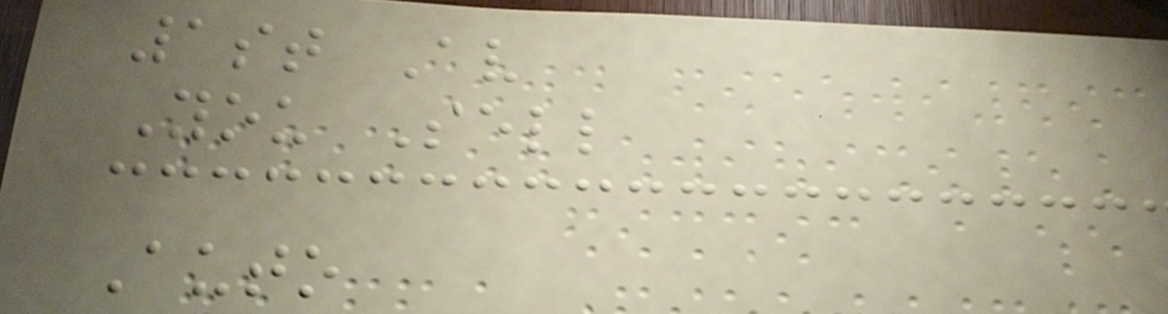1st Av
You Sell
Auto
